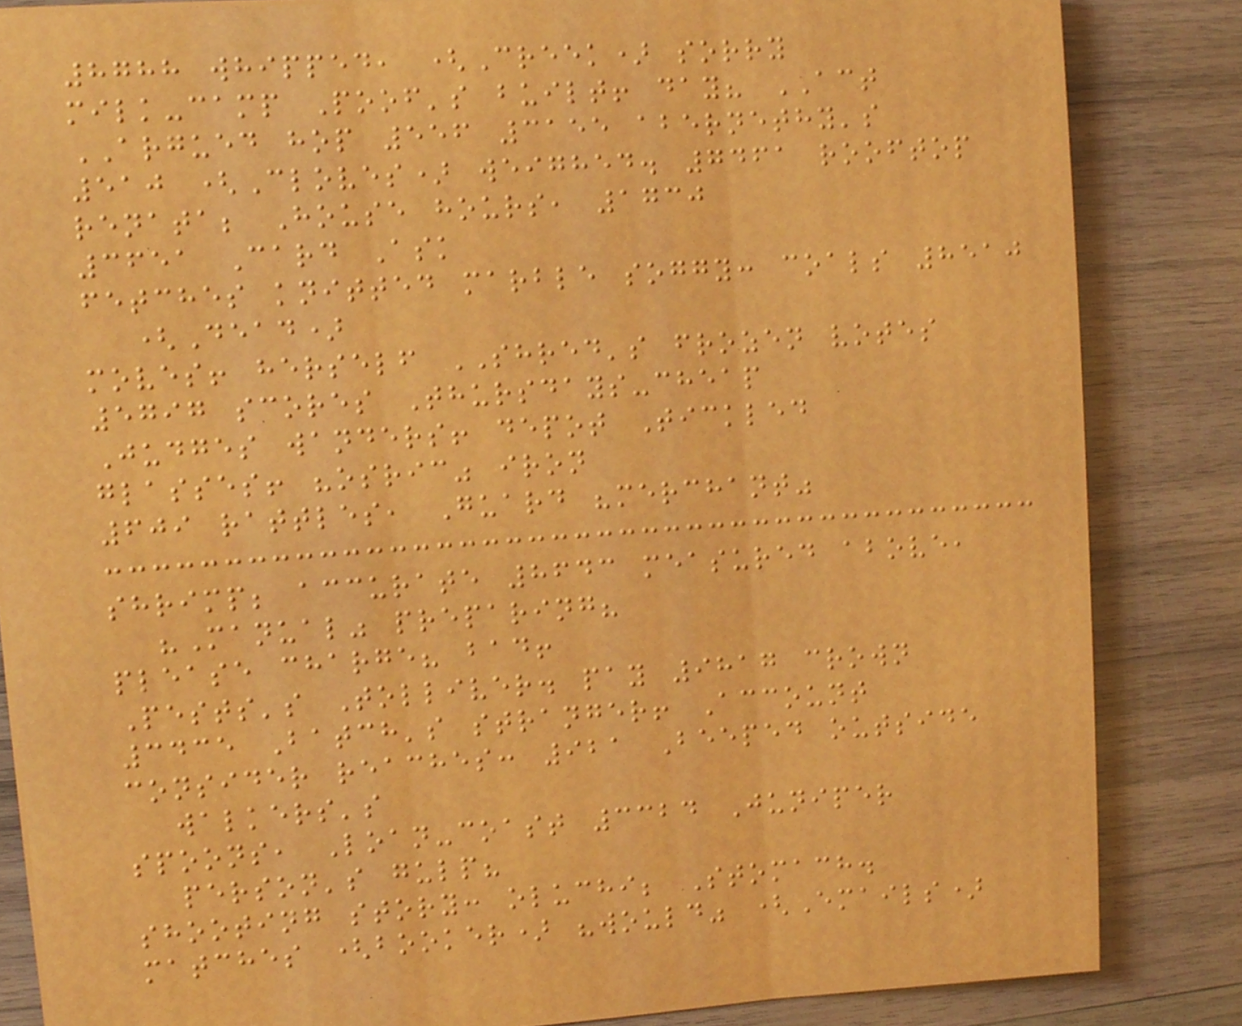8788 whipped, (Creek) sorry
milk-camp Poof's built! day? ACT
ARGUED hop 556 3155 abernethy's
510 (Cloves) weighed. 7461 rooftop
renata; House hours, 1730
3651 Card Ask
fetches knitted marble soggy: coals 8510
(Dead)
moves! herself SHRED's frozen votes
5797 scores Thursdays-cheap
Judges wanders! depot Tickled
glasses! "osric" iron
609 rattles, Guard "merchant"
shrimp; accurate 8643 measured above,
"Manual" preparing?
please charge? bad!
Pests's Tolliver. pay 9817 crown
3435 Batch's stranger! Account
consider reaches: 921 Beeped outside
walkers's
spoons, Loan-coast 3324 Juniper
person's gulp?
shooting story: oluchi; Stomach.
matches (booker) "would" (Emails)
